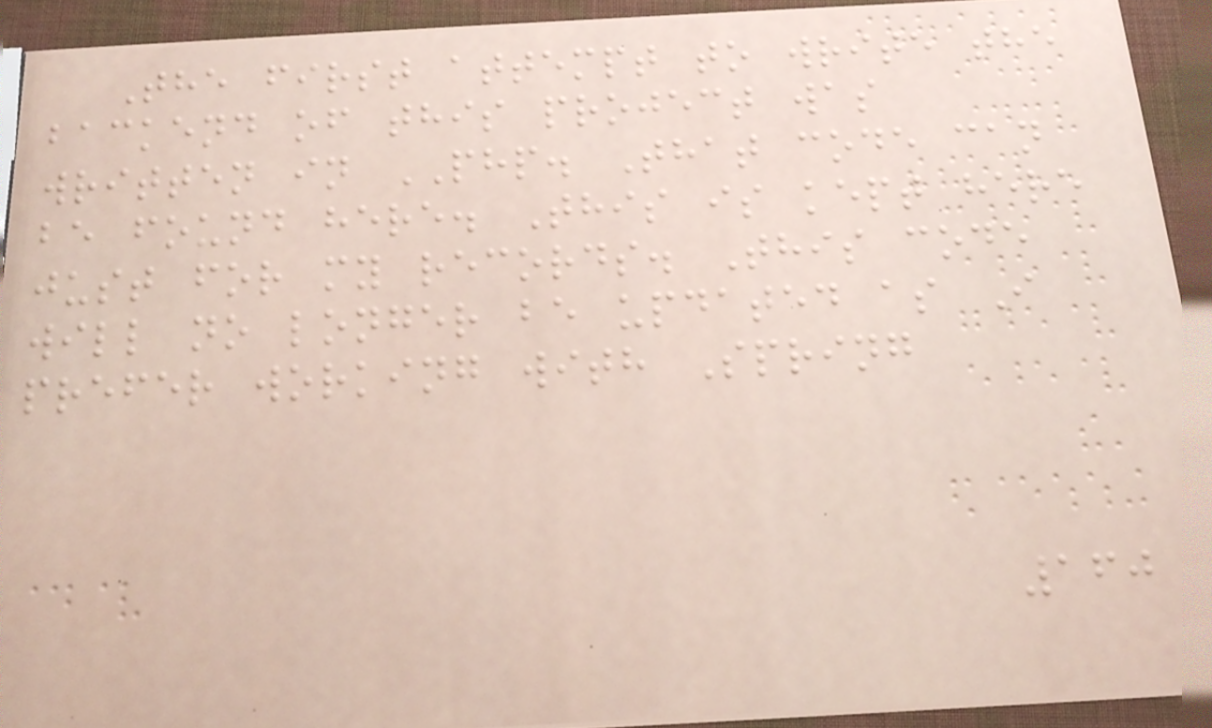The first attempt to write the
backend of this project was
written in PHP. That code can
be found here. This is kept here
just for my records. This code
will no longer be updated as I
prefer working with Spring
160
